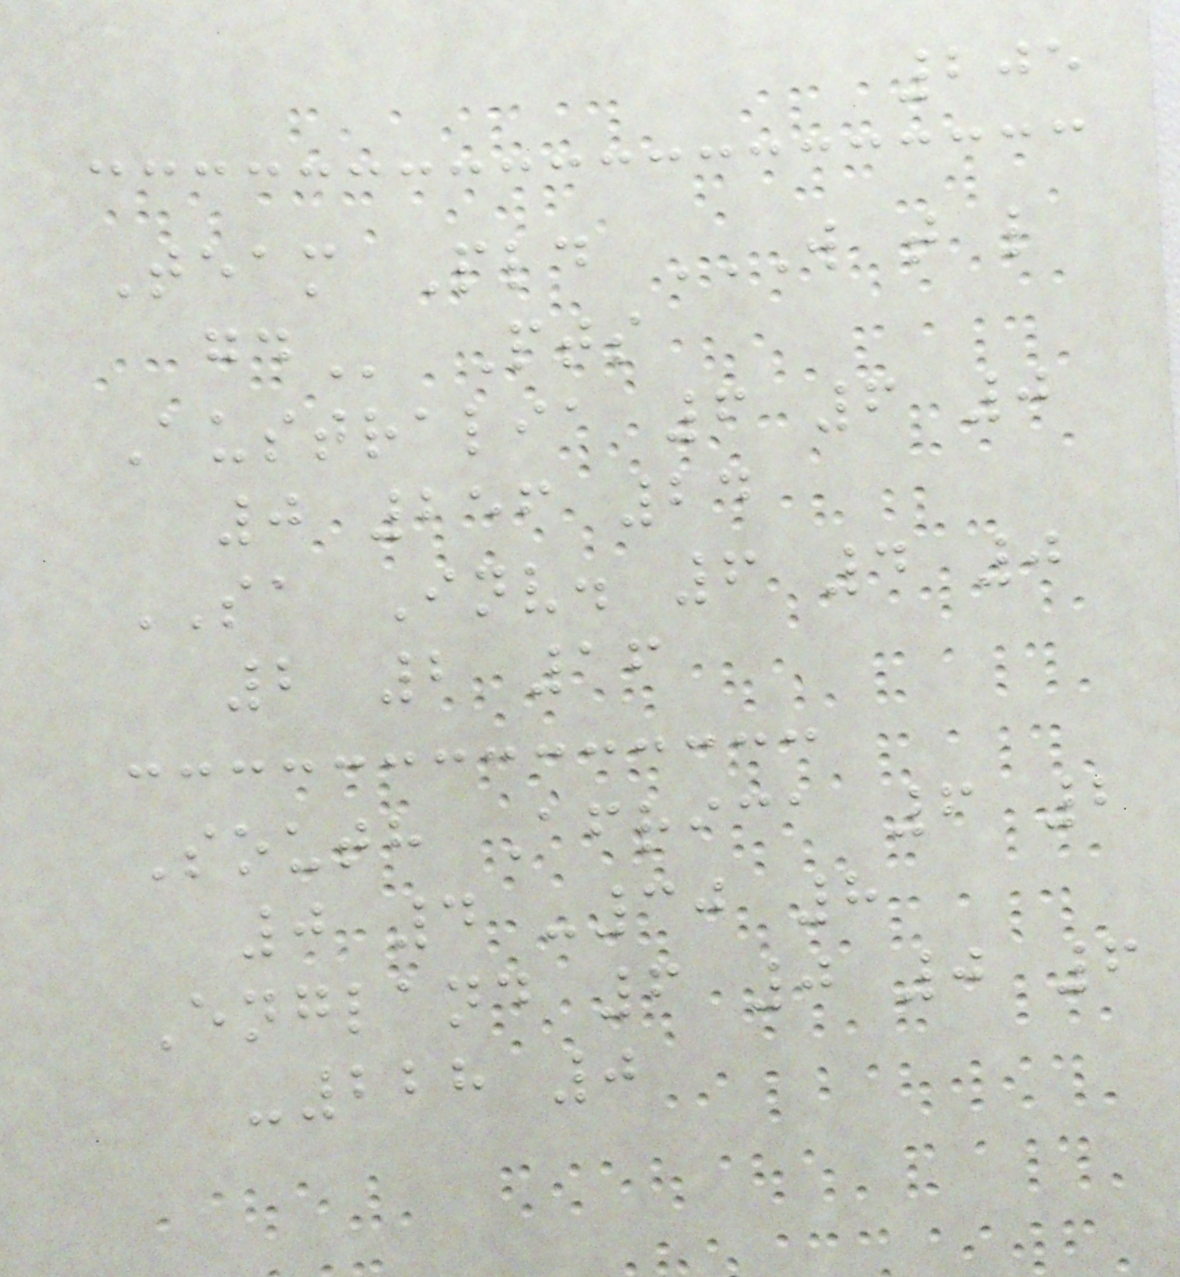205
Team Pld W T L
GD Pts
Australia 6 6 0
0 256 24
SA Inv. 6 4 0
2 2 16
South Africa 6 2
0 4 -30 8
England 6 0 0 6
-228 0
